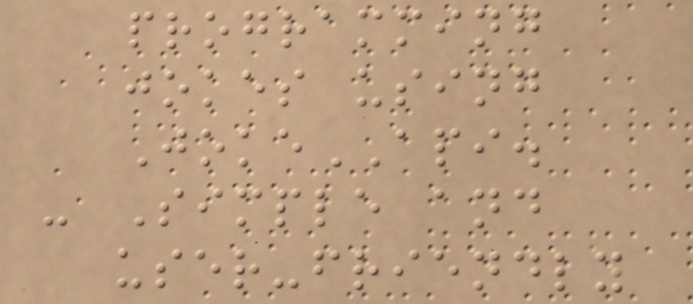programming
jokes using
JokeAPI.
- Simple and
user-friendly
